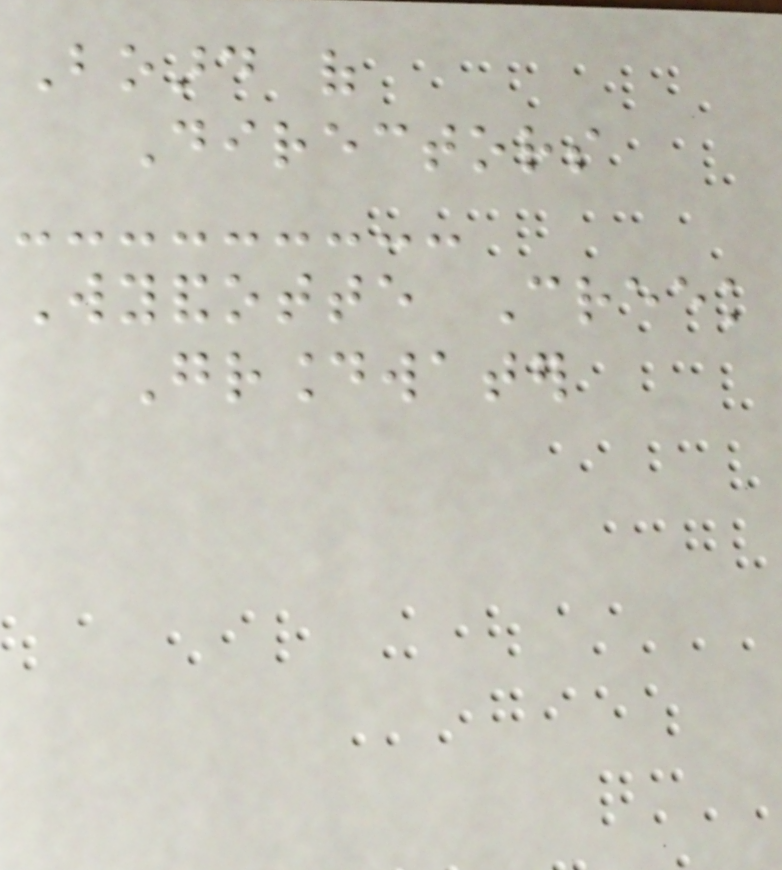Board of
Directors
Wyandotte Creek
Groundwater
